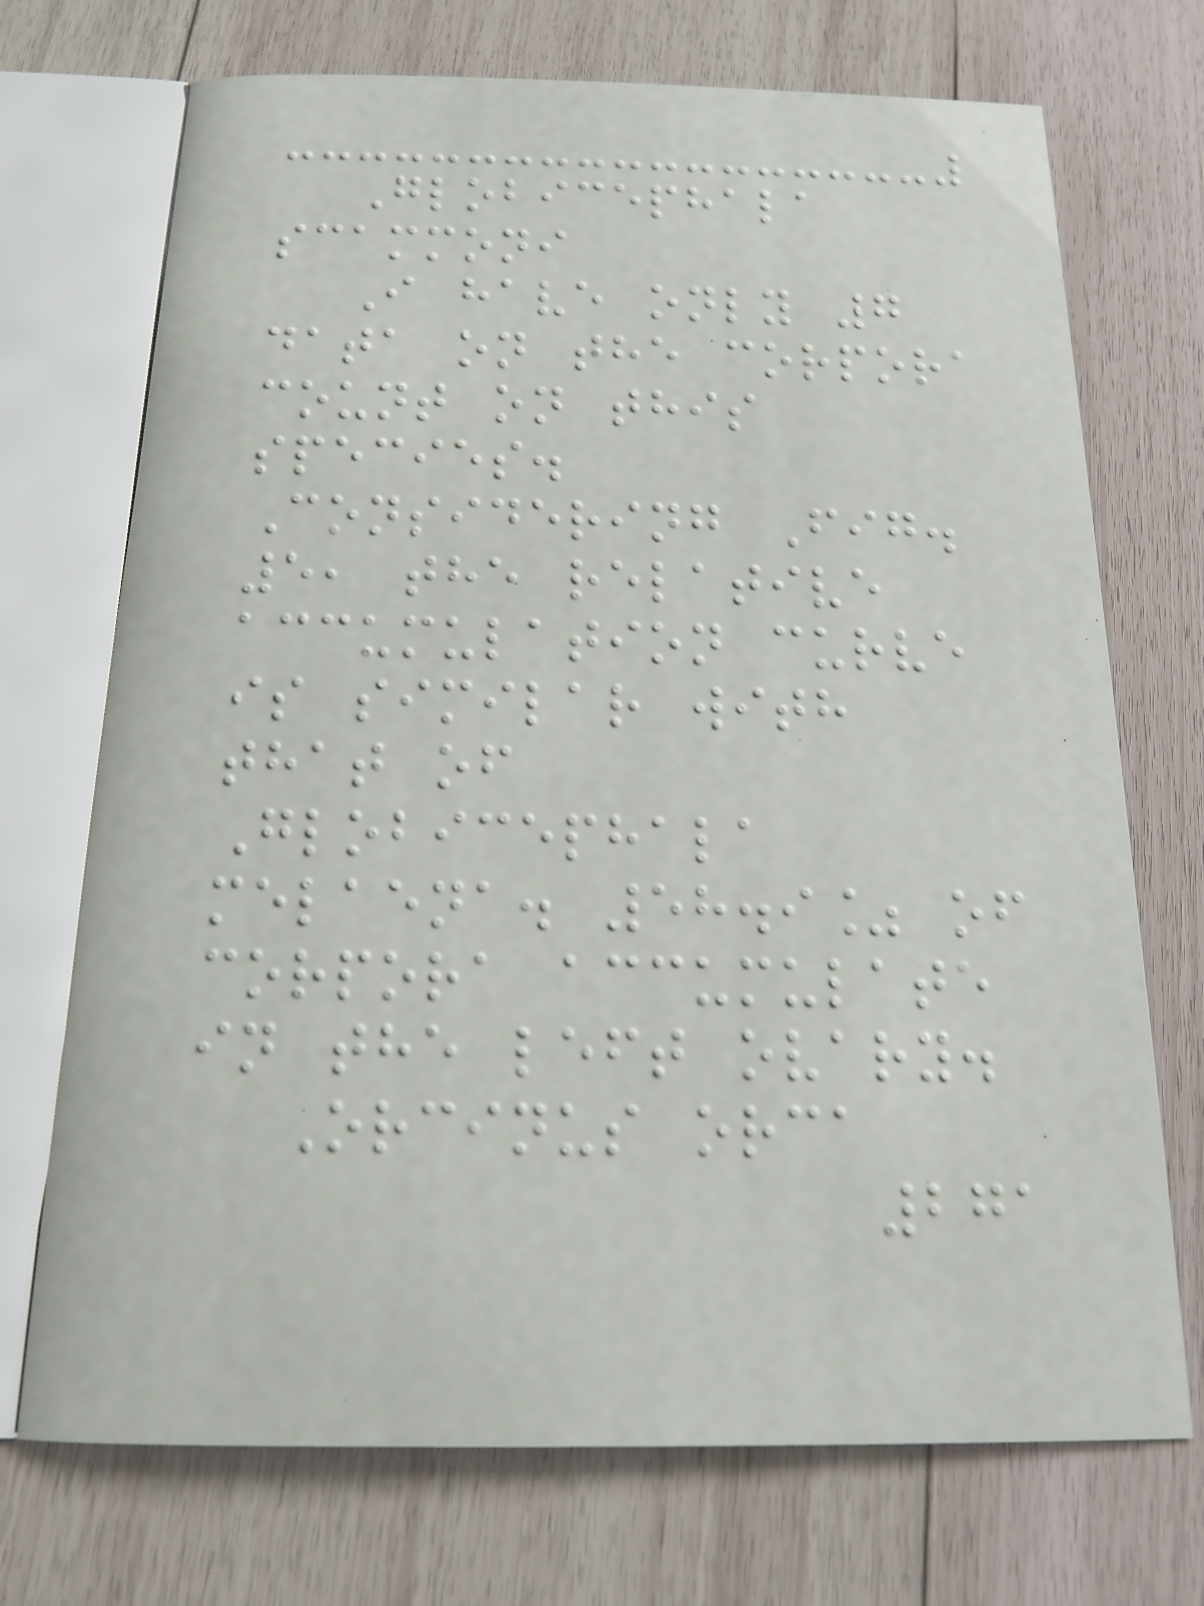Globicephala
scammoni
I have only 7
data on the corpora
count on this
species.
Considering Fig.
5, the relative
accumulation curve
is similar with
that of
Globicephala
melaena. 58.9% of
corpora accumulate
in the left ovary.
Orcinus orca
271
